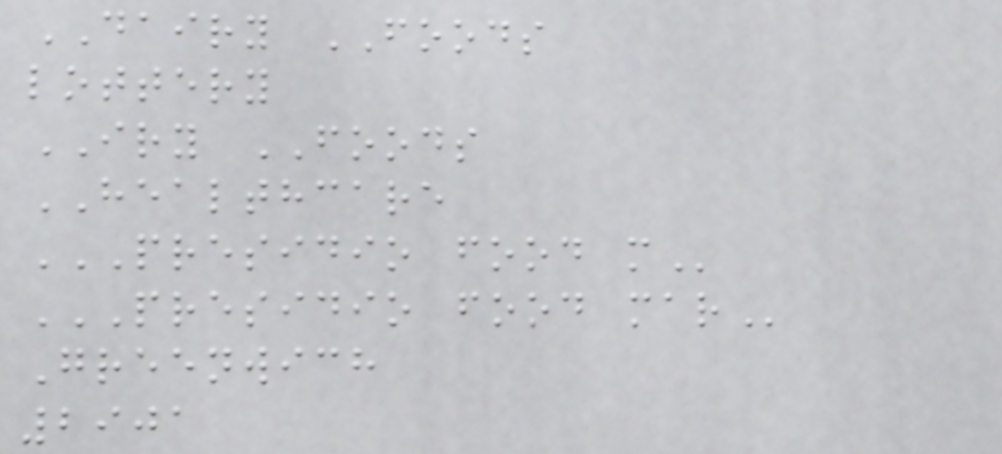DAIRY FOODS
lottery
IRY FOODS
HEALTHCARE
PRESIDIO FOOD M
PRESIDIO FOOD MAR
Greenwich
2901
